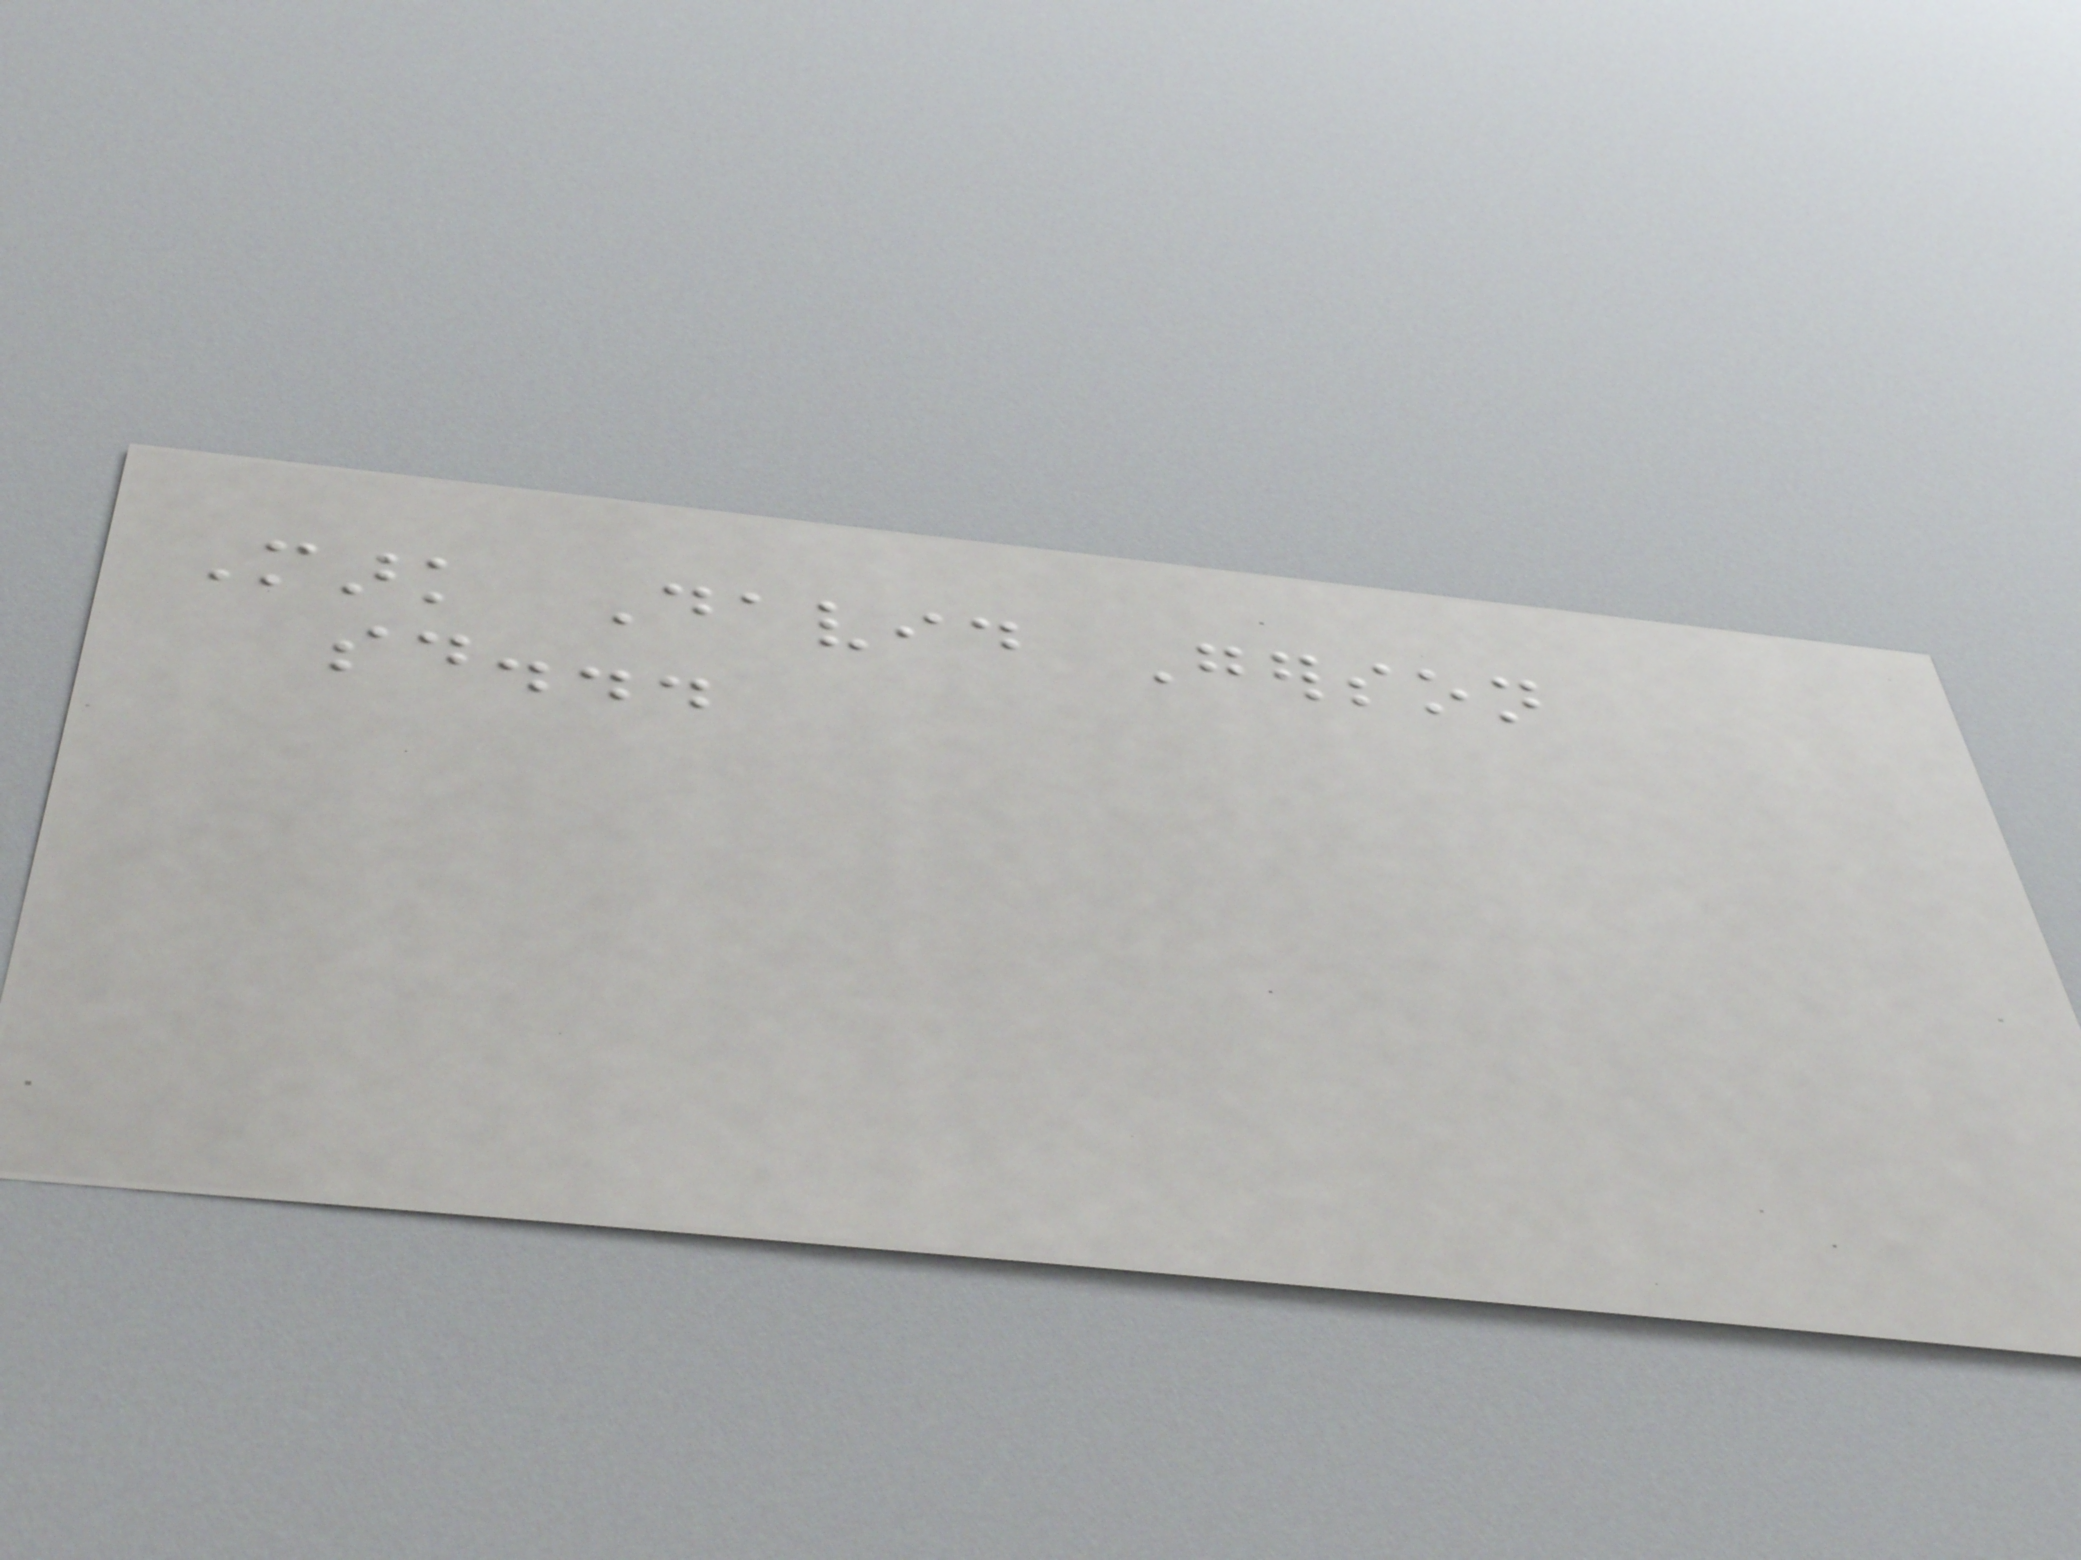Mark David Gerson
said...
